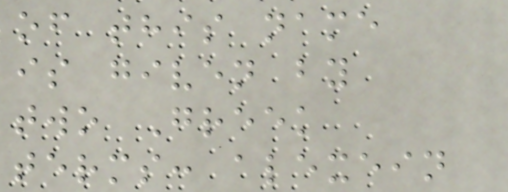of this name
is given by
two Greek
terms: alexein
